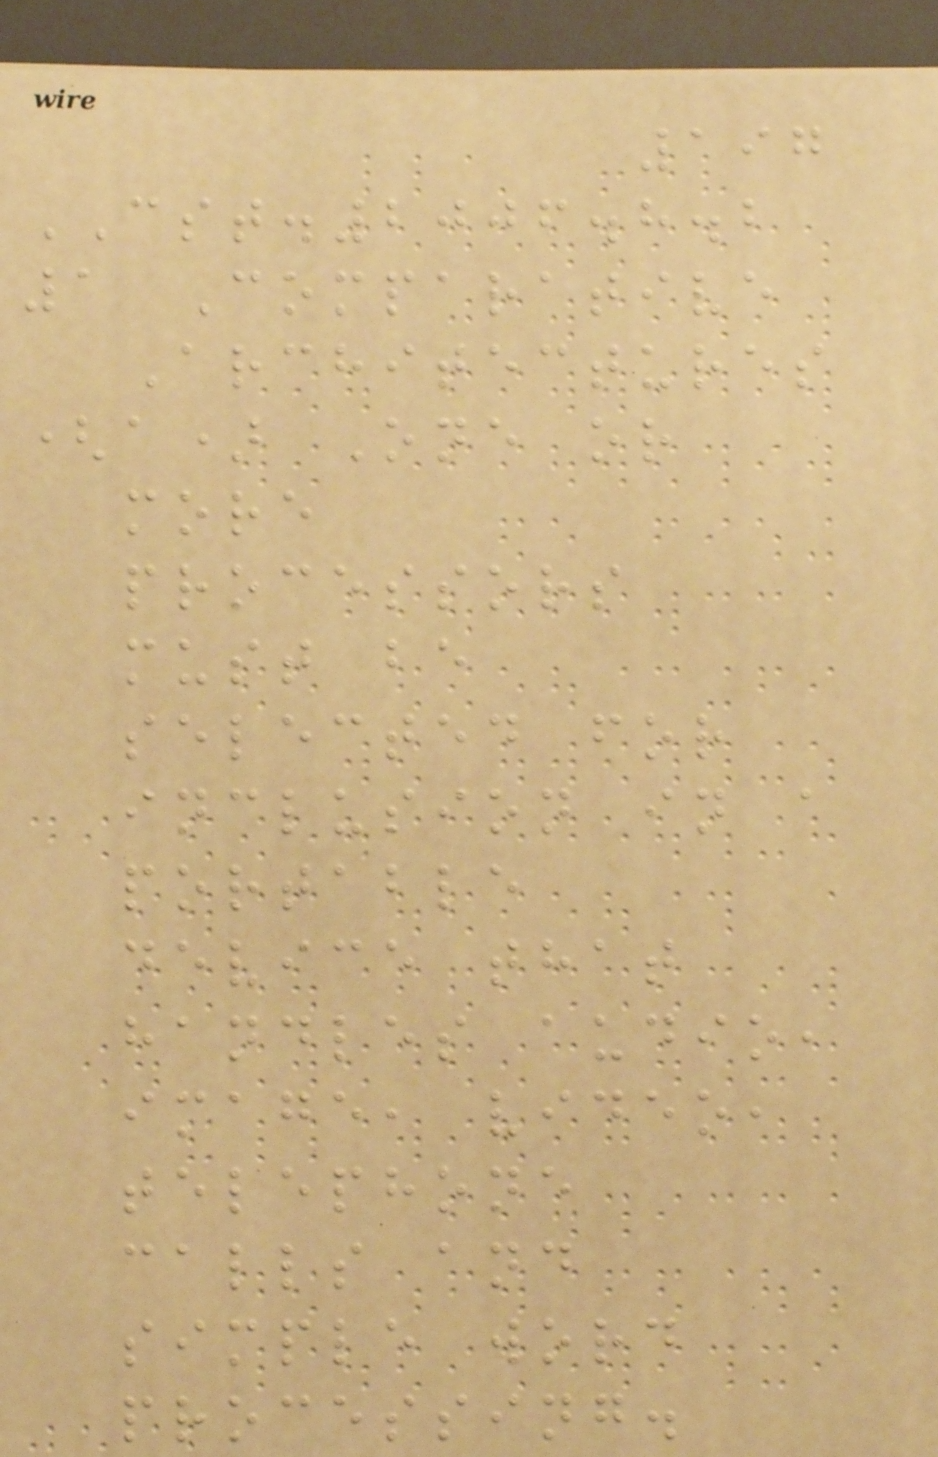197
CST.2006.8.2
1 Comparative
Architectures
(a) One or
more
processors
must be
selected for
inclusion in a
portable
device that
handles audio,
image, video,
telephone
calls and
simple word
processing.
